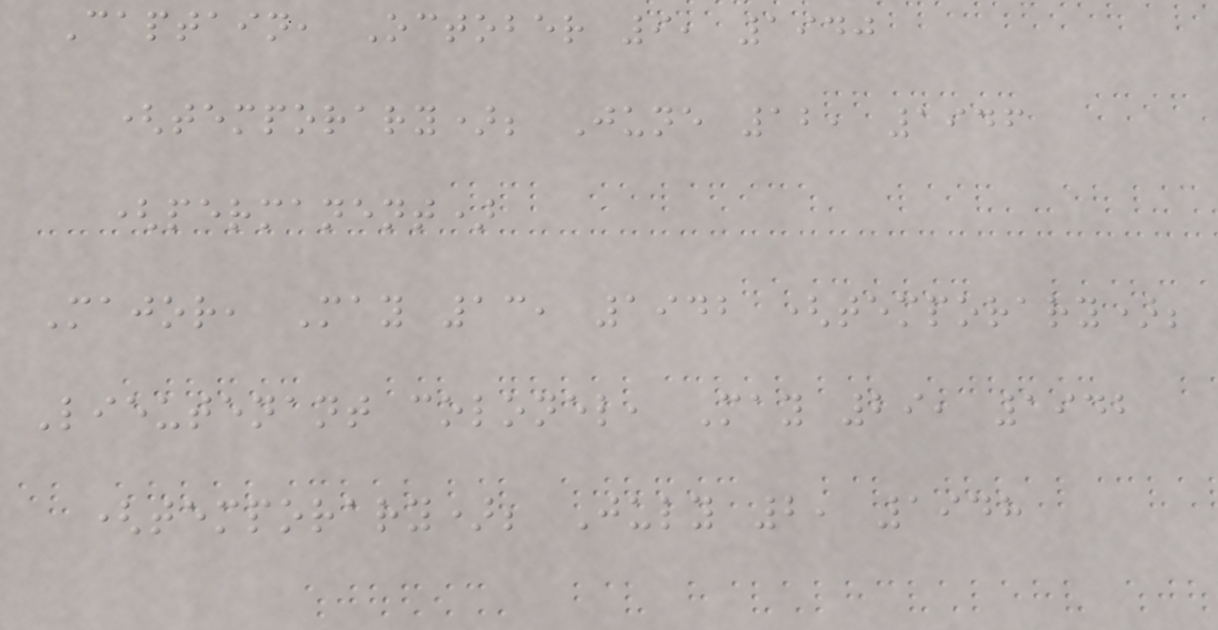Captain, October 9, 1940
(temporary); June 12, 1946
(permanent)
Major, May 13, 1942 (temporary);
Lieutenant colonel, May 29, 1942
(temporary); July 2, 1948
